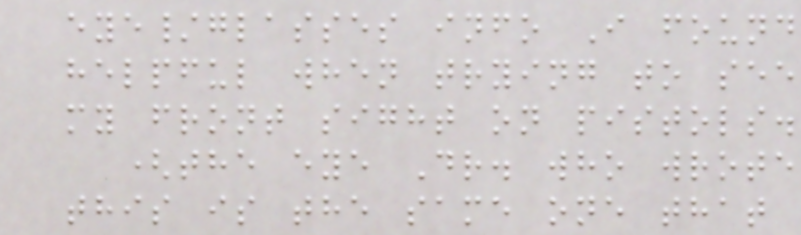eye/glasses info I found
helpful when trying to see
my front sight on pistols.
(the eye Dr. who wrote
this is the same one that
